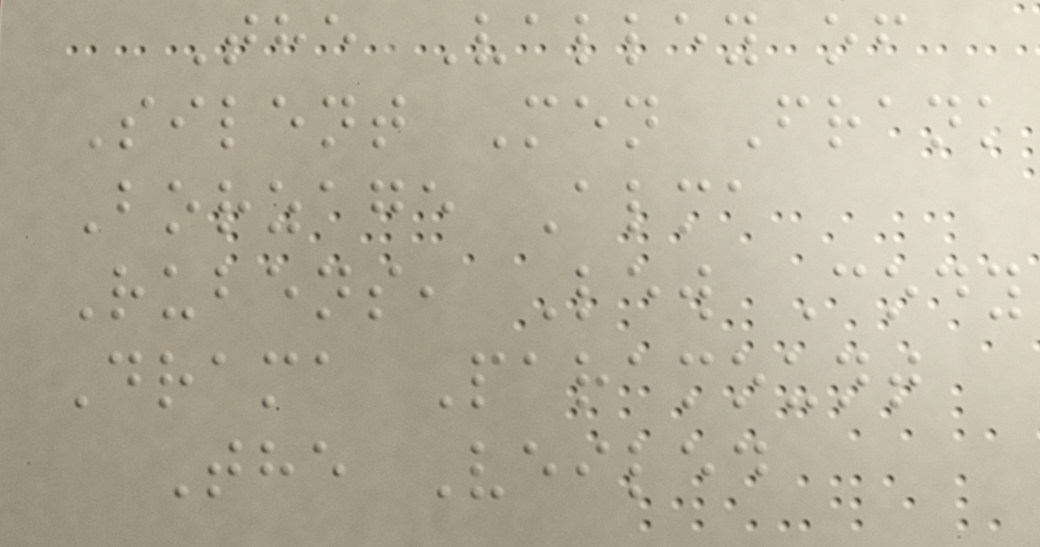The Valley of
Silent Men Frank
Borzage Alma
Rubens, Lew Cody
Drama Paramount
The Veiled
